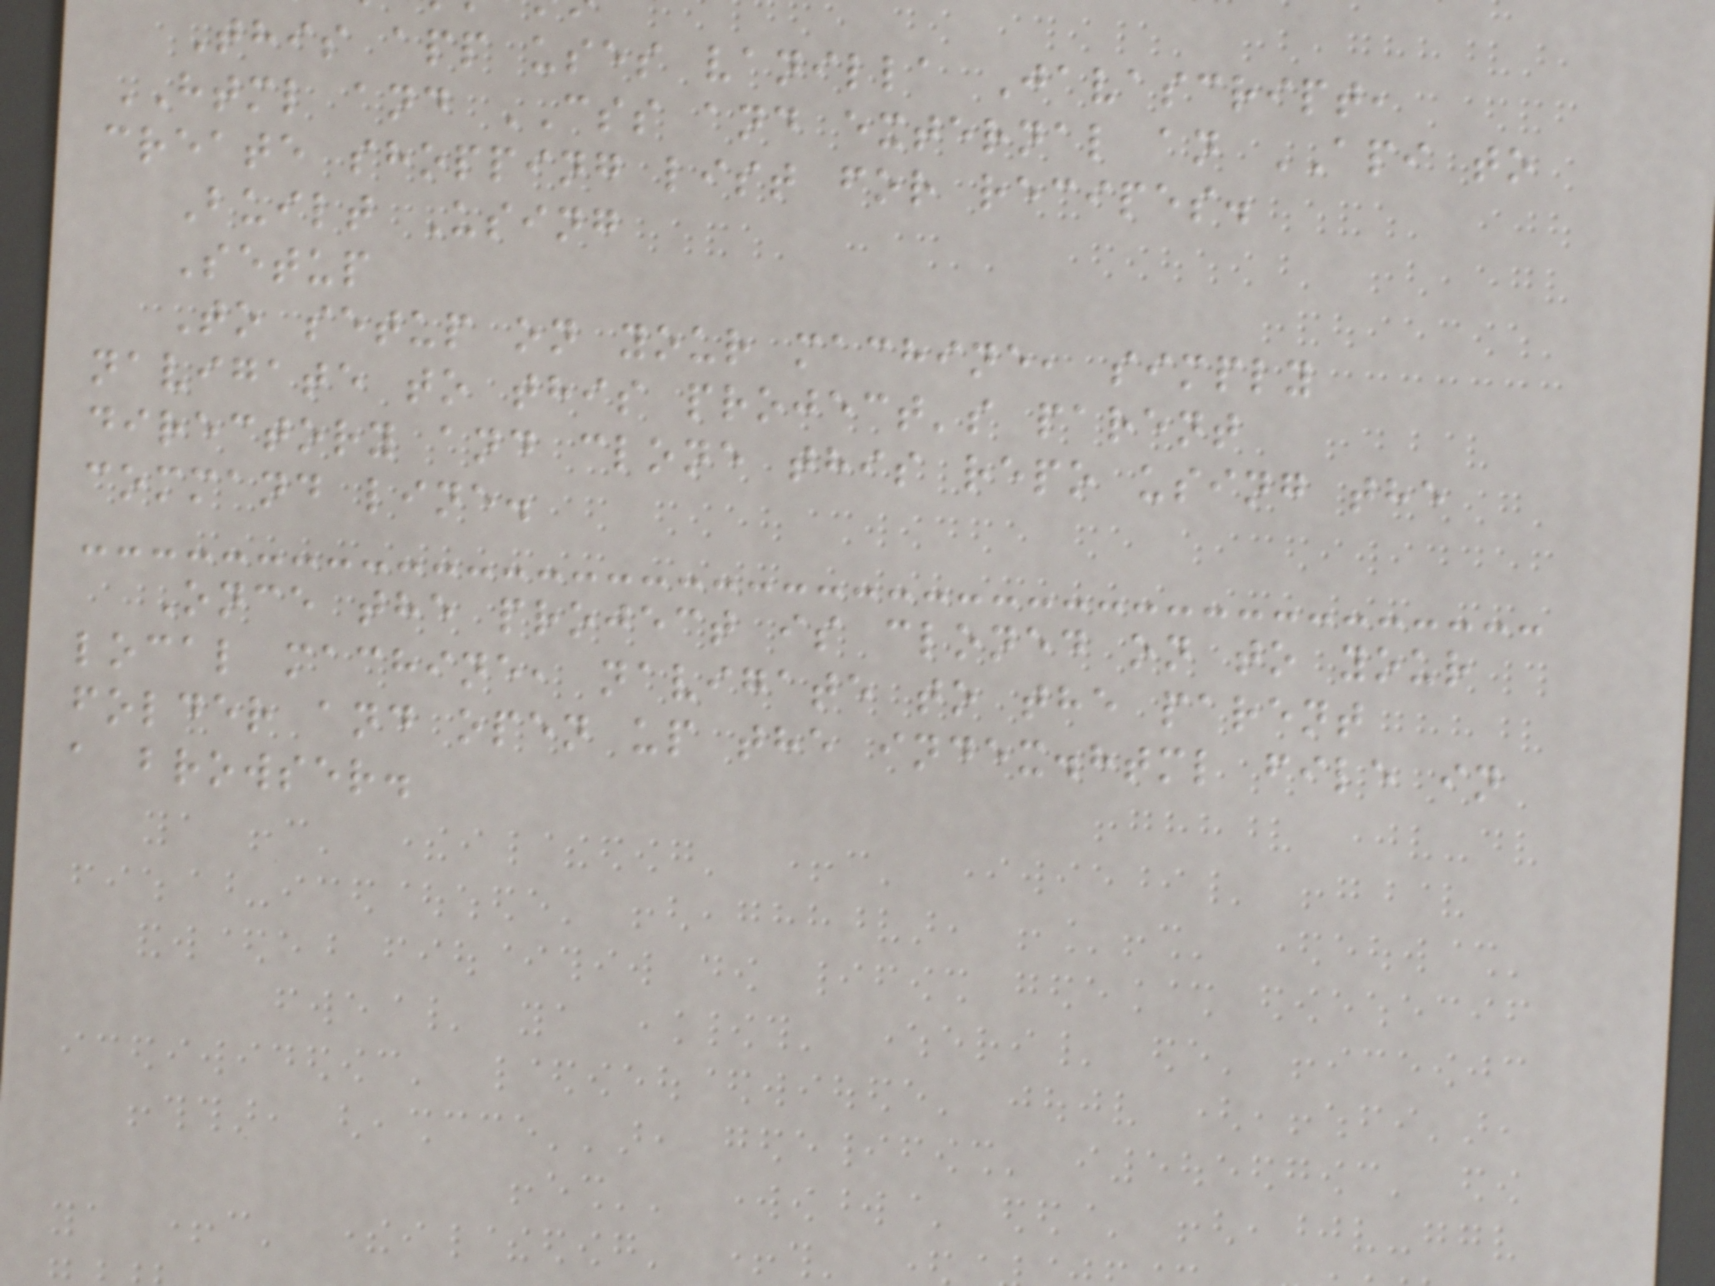This app uses vanilla Javascript,
HTML and CSS and external an API to
create shopping list for recipes.
Built Using
Setup
To setup on your machine, simply
navigate to this project's parent
directory and clone this repo using the
command line.
Once the project is cloned on to your
local machine, navigate to the parent
folder and open up the index.html file in
a browser.
